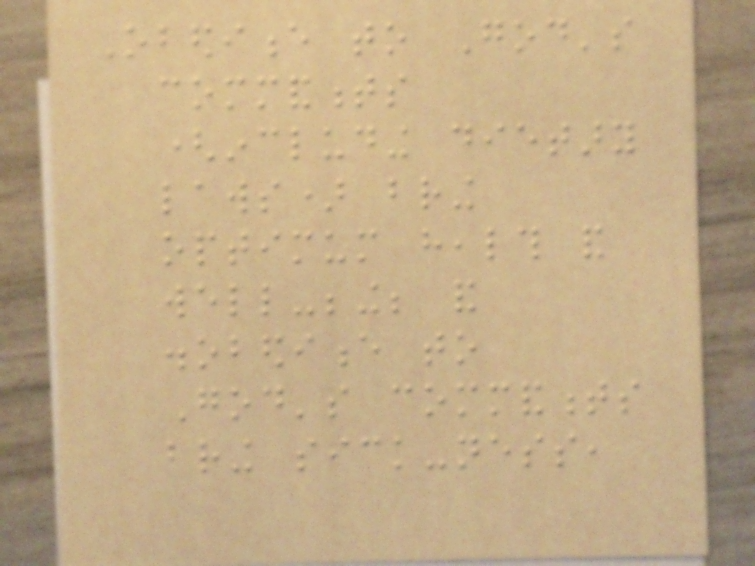Obedience to God's
commandments
(including dietary
laws) bring
optimum health and
well-being; and
disobedience to
God's commandments
bring sick-ness,
